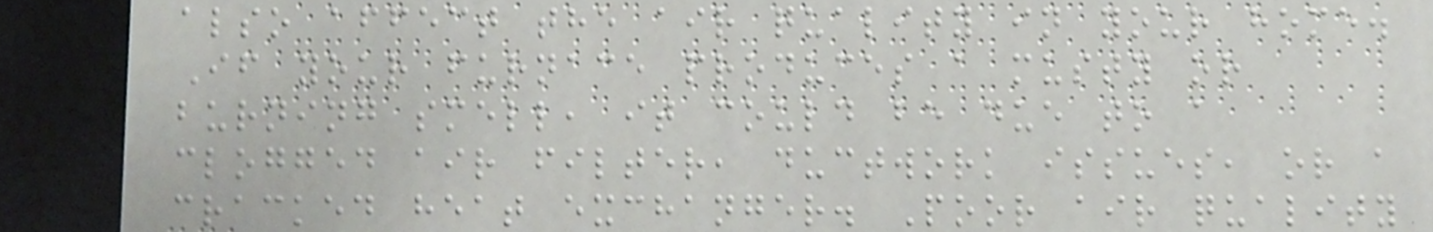also affect the air quality in your home.
If your furnace produces a musty or
burning smell, it could be due to a
clogged air filter, ductwork issues, or a
cracked heat exchanger. Poor air quality
